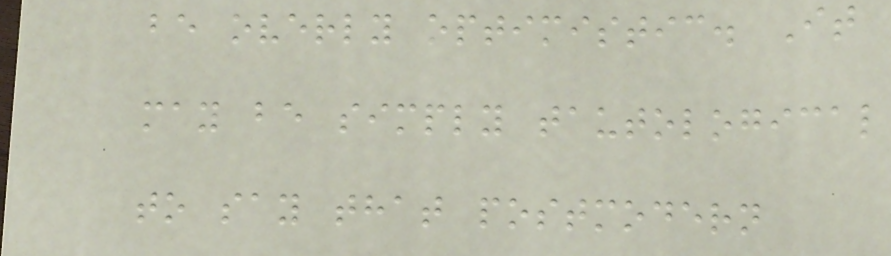be overly optimistic. It
may be simply tautological
to say that postmodern
